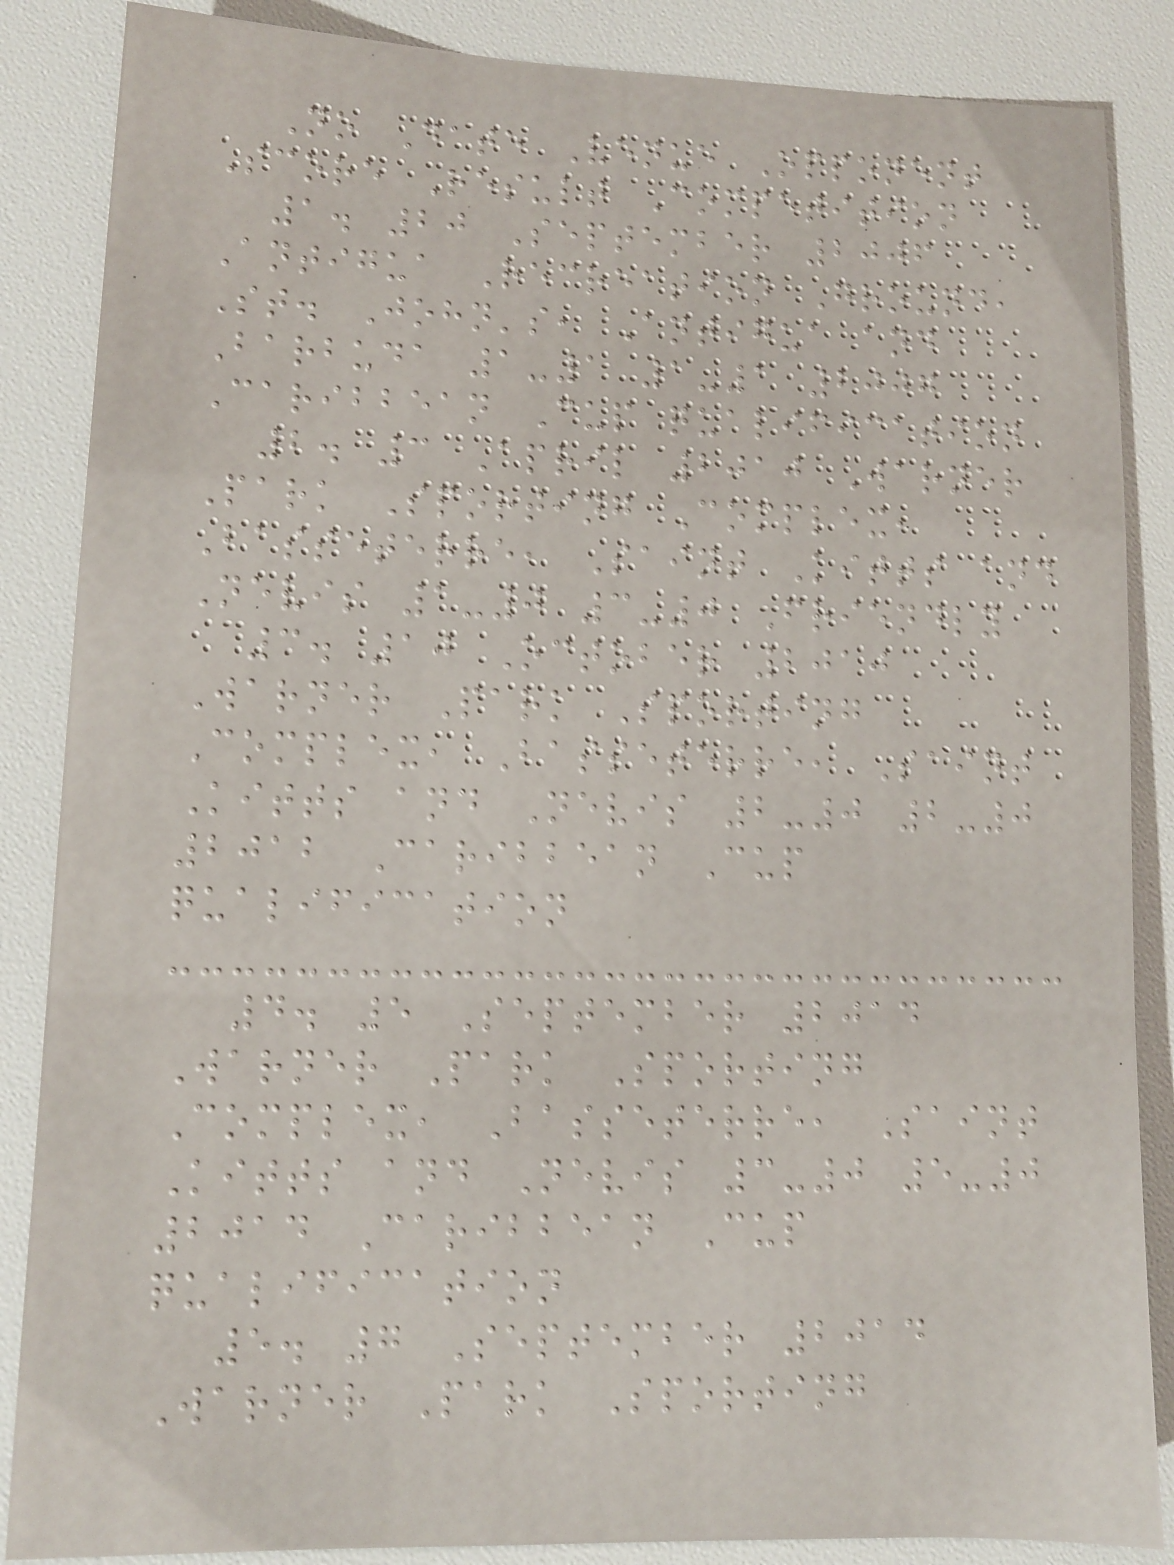No Date Venue Opponent
Score Result Competition
1. 20 September 2006
Antigua Recreation Ground,
St. John's, Antigua and
Barbuda 1-1 1-1 2007
Caribbean Cup qualification
2. 3 April 2010 Warner
Park Sporting Complex,
Basseterre, Saint Kitts and
Nevis 1-0 3-0 Friendly
3. 10 October 2010
Warner Park Sporting
Complex, Basseterre, Saint
Kitts and Nevis 2-0 2-0
2012 Caribbean Cup
qualification
4. 5 September 2014
Warner Park Sporting
Complex, Basseterre, Saint
Kitts and Nevis 3-0 5-0
2014 Caribbean Cup
qualification
5. 7 September 2014
Warner Park Sporting
